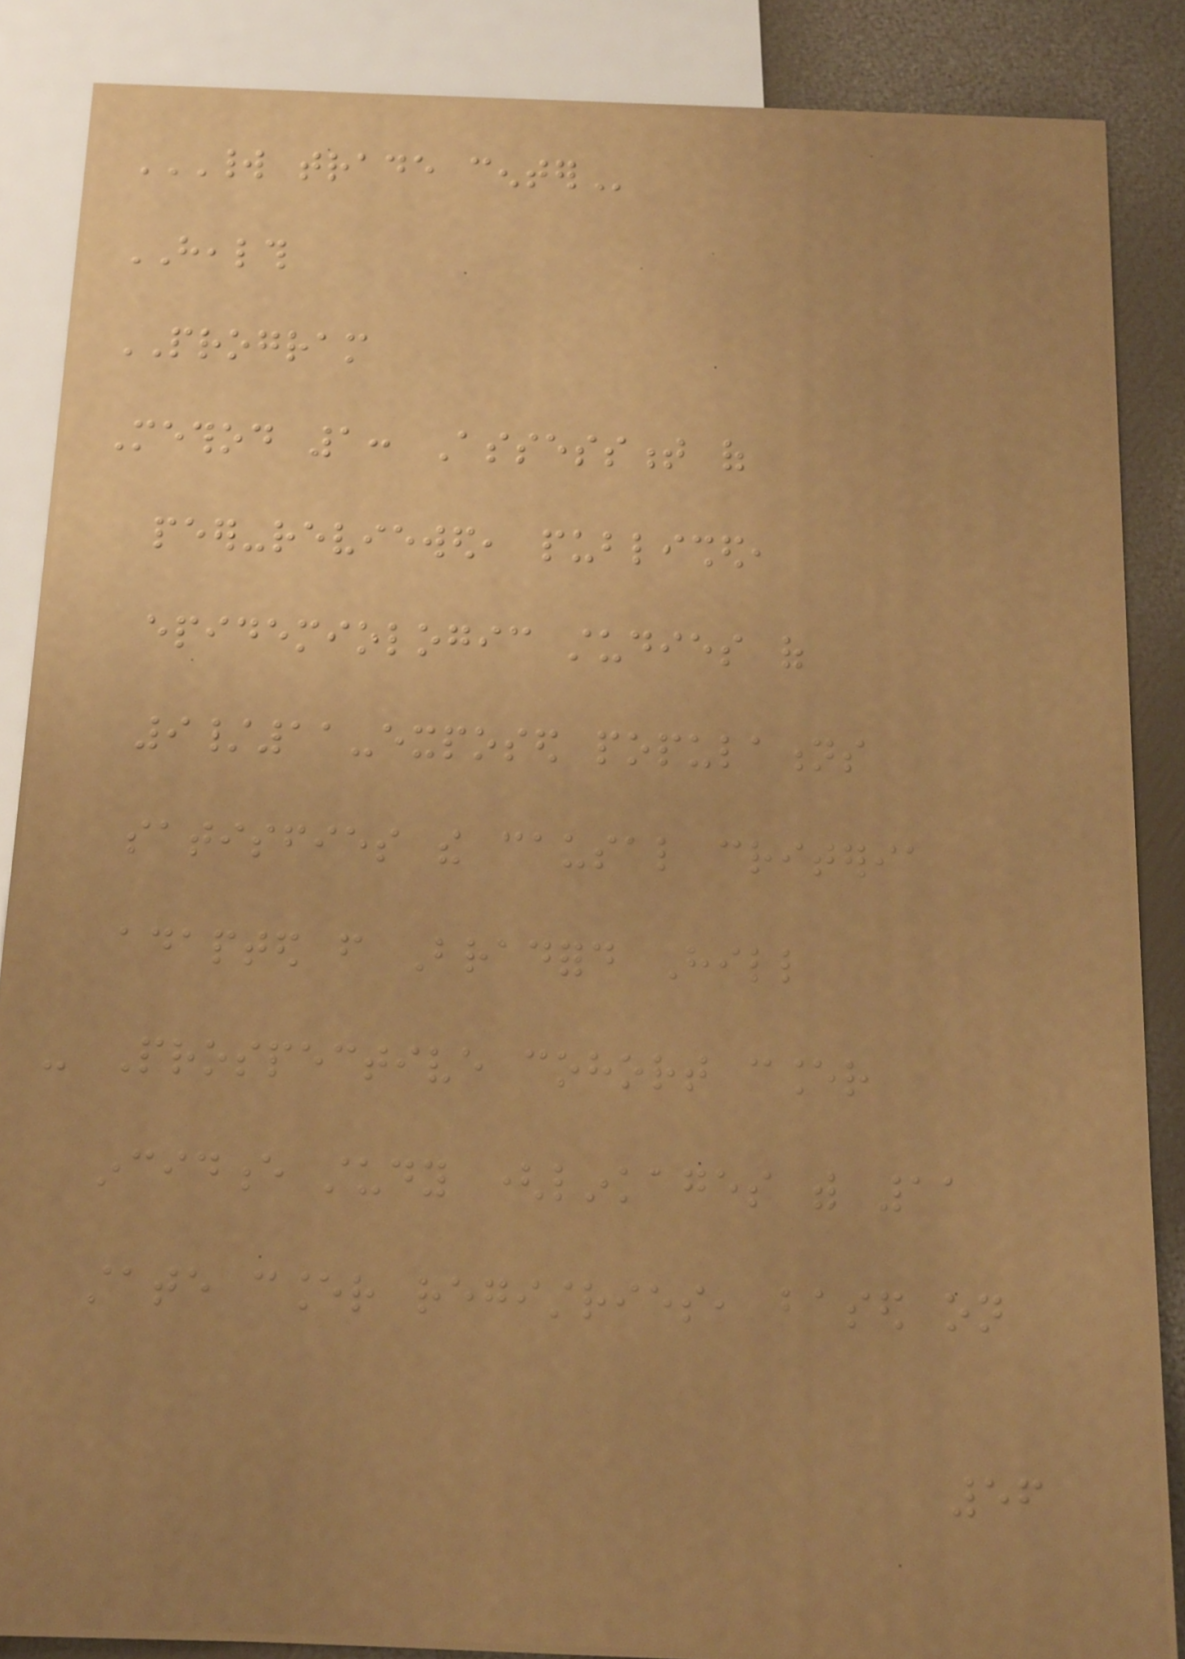WORLD TRADE CENTER
HEALTH
PROGRAM
Method 1: Assessment of
peer-reviewed, published,
epidemiologic studies of
9/11-exposed populations
satisfies the causal criteria
adapted from Bradford Hill
- Prospective cohort cancer
incidence study (linkages with 11
state cancer registries, based on
56
